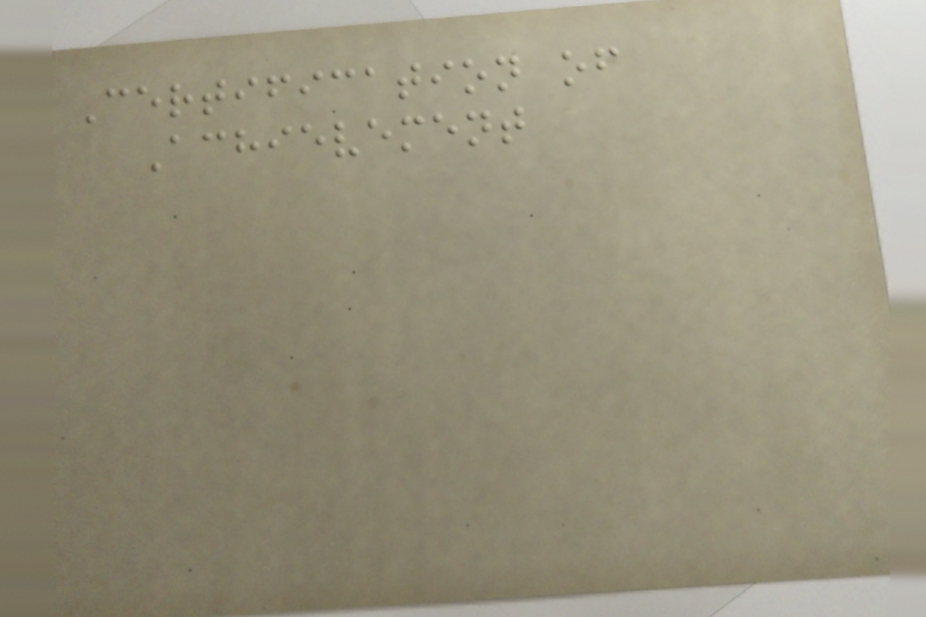Certification of
Achievement
